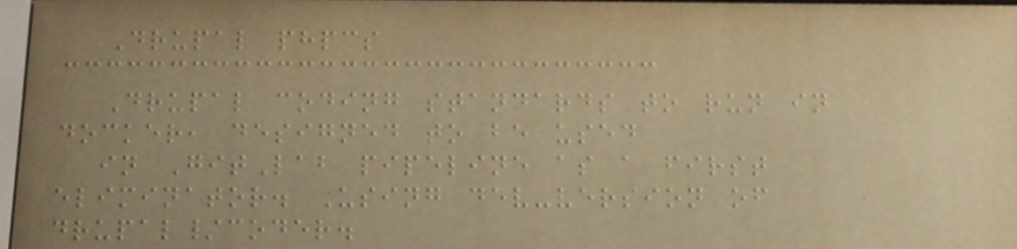Drupal phpcs
Drupal coding standards to run in
docker, designed to be used
in GitLab pipeline as a first
eliminator. Using dev-version of
drupal/coder.
